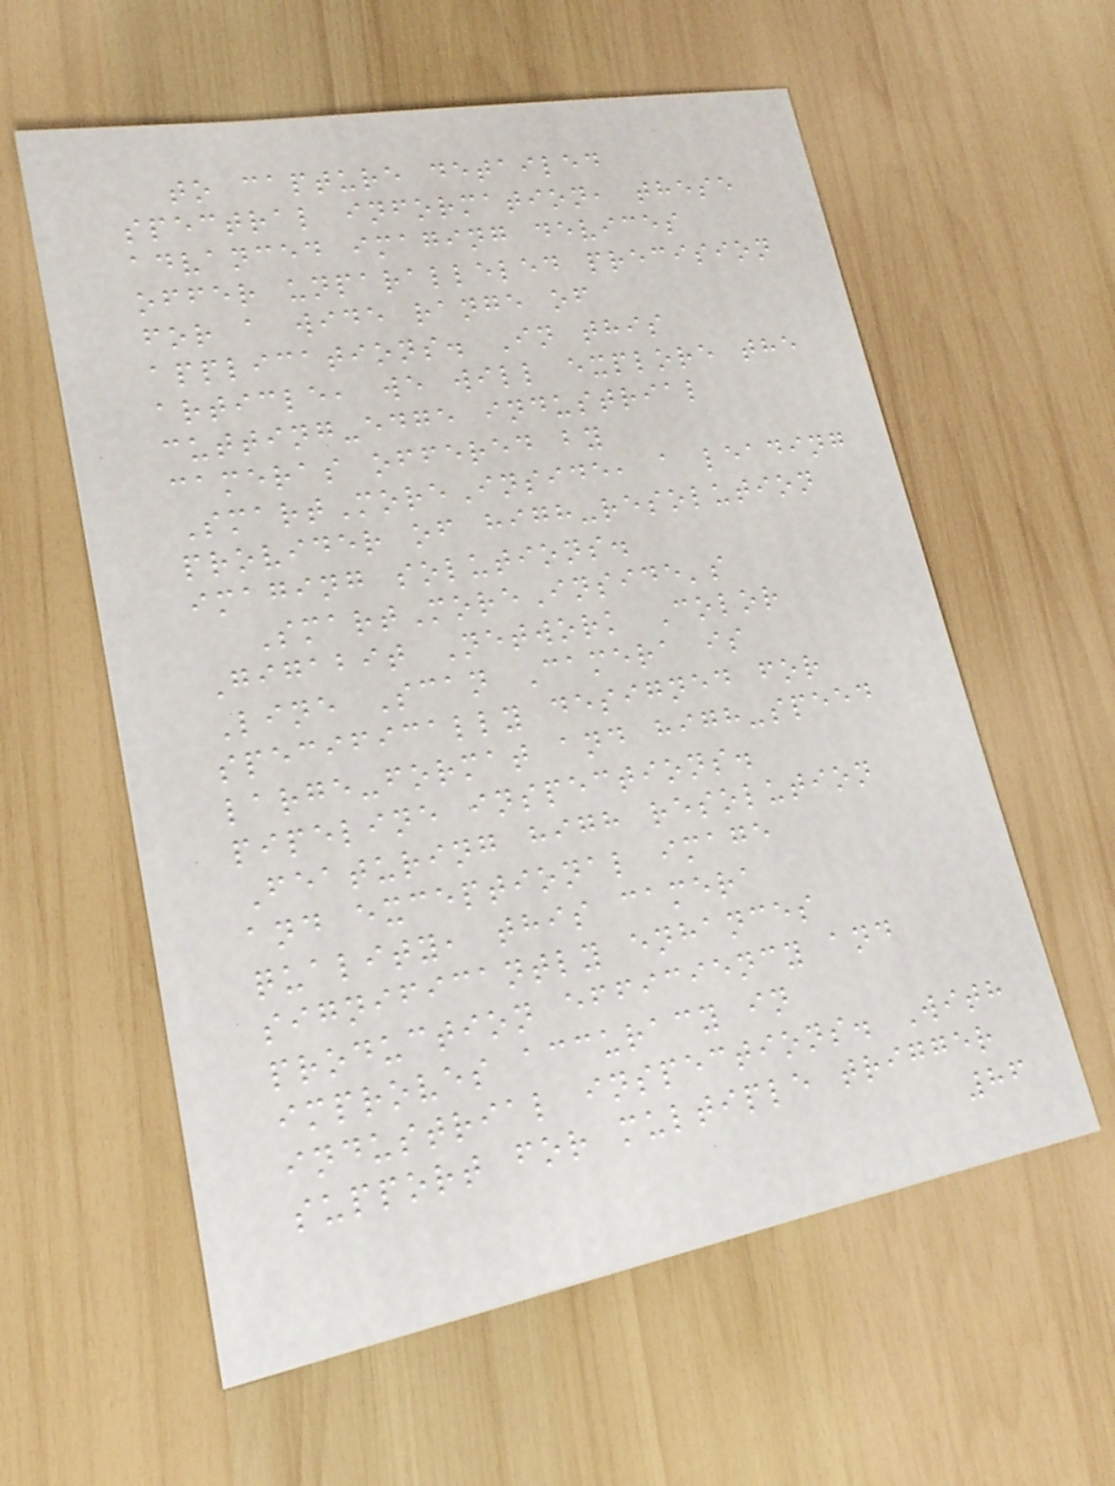to capture detailed
spectral information, these
advanced imaging devices
offer unparalleled precision
for a wide range of
applications. In this
article, we will explore the
cutting-edge industrial
cameras offered by
SmartMoreInside, a leading
provider of high-resolution
imaging solutions.
SmartMoreInside's
Gigabit Network Color
Line Scan Camera is
specifically designed for
large-format and high-speed
pipeline inspections.
Featuring high resolution
and exceptional image
quality, this camera
significantly enhances
production efficiency and
improves accuracy in
industrial inspections. With
support for multiple trigger
86
